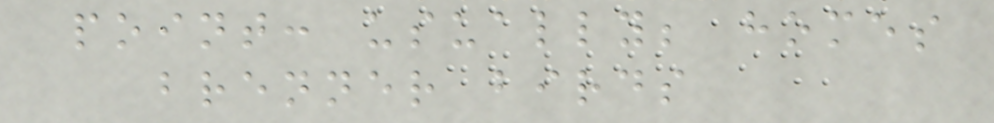point: usually; homes
brenner birds
